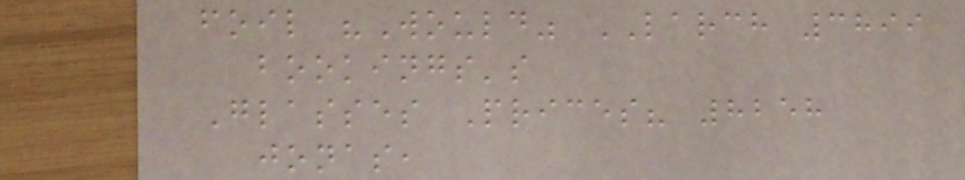foil "Would" LARCH 3899
bookings's
Glasses Prices? 8258
jonas,
